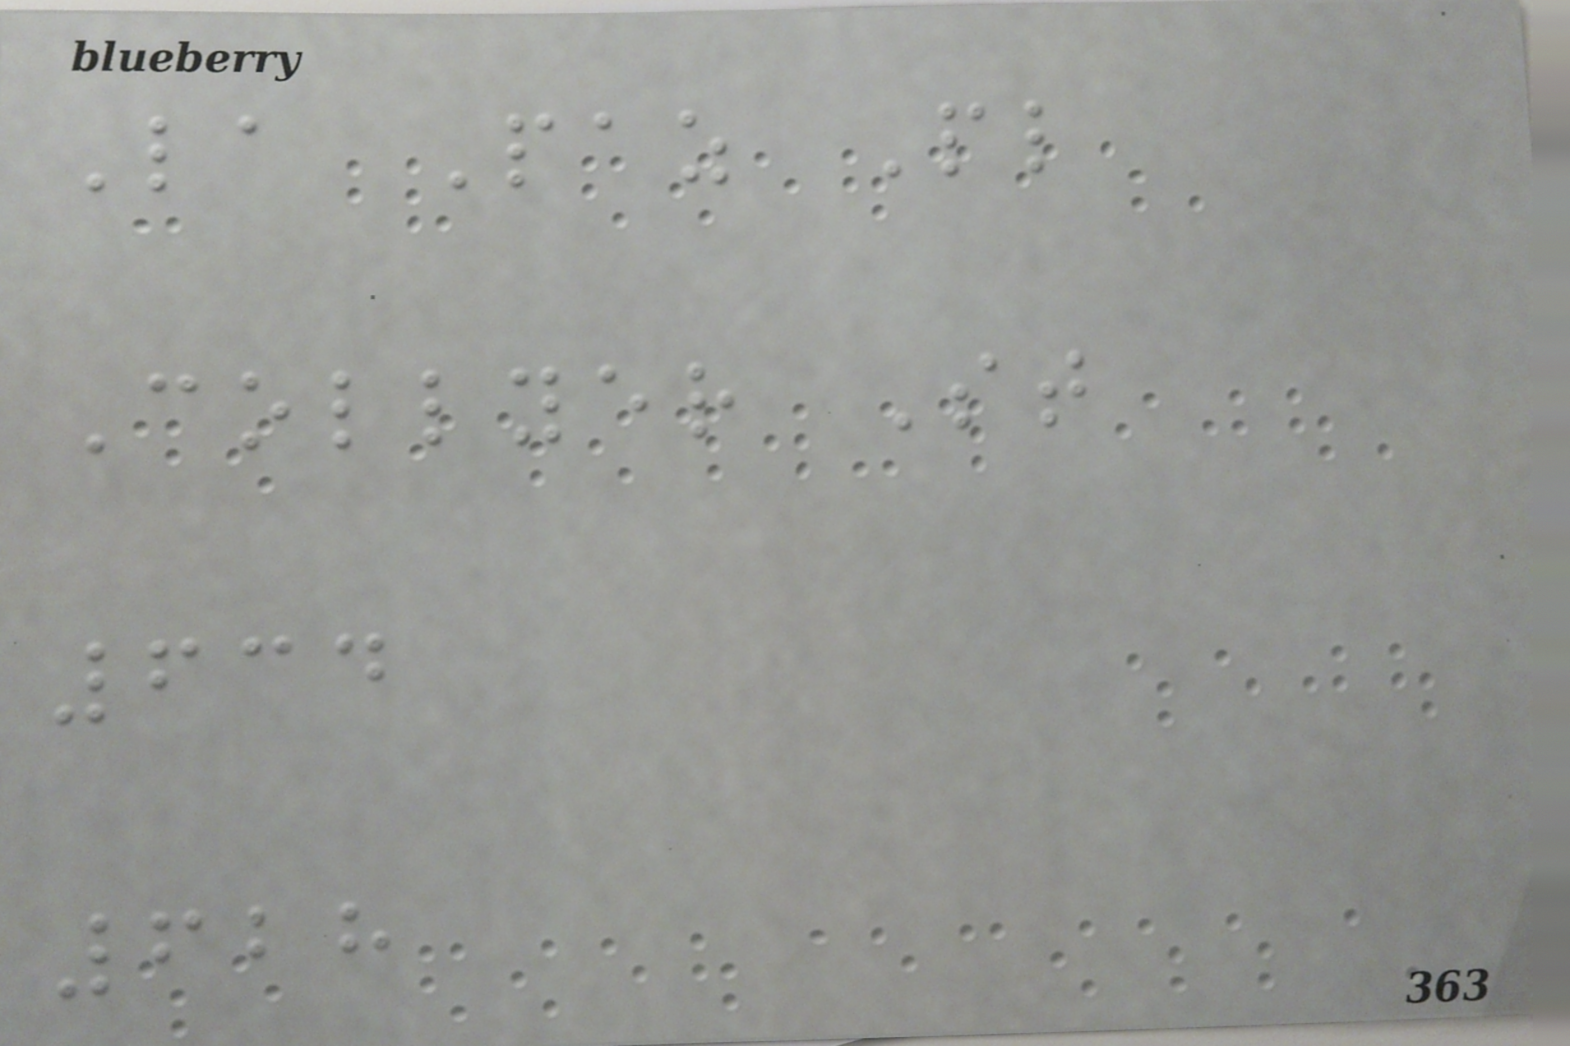La Paz Pl
Collyer St
634
628
